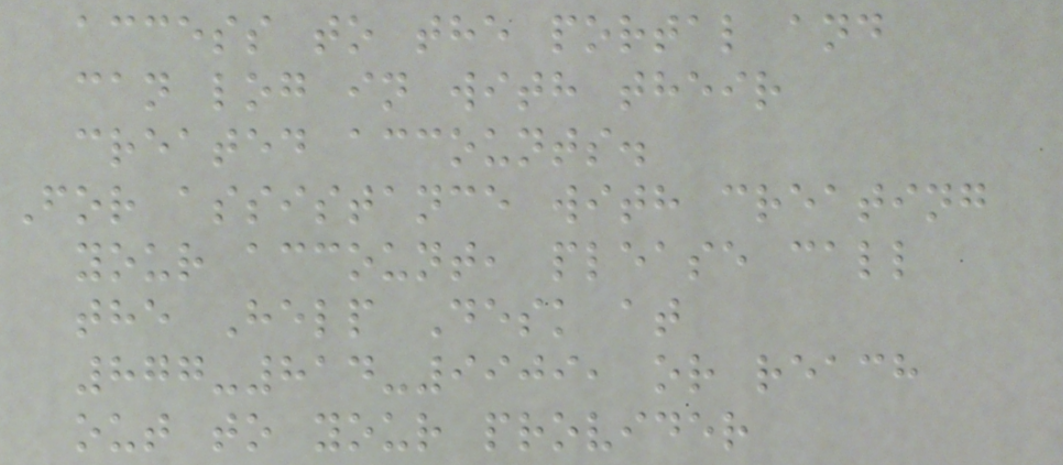access to the portal and
can log in with their
created accounts.
For assistance with creating
your account, please call
the Help Desk at
877-814-9909, or reach
out to your provider
